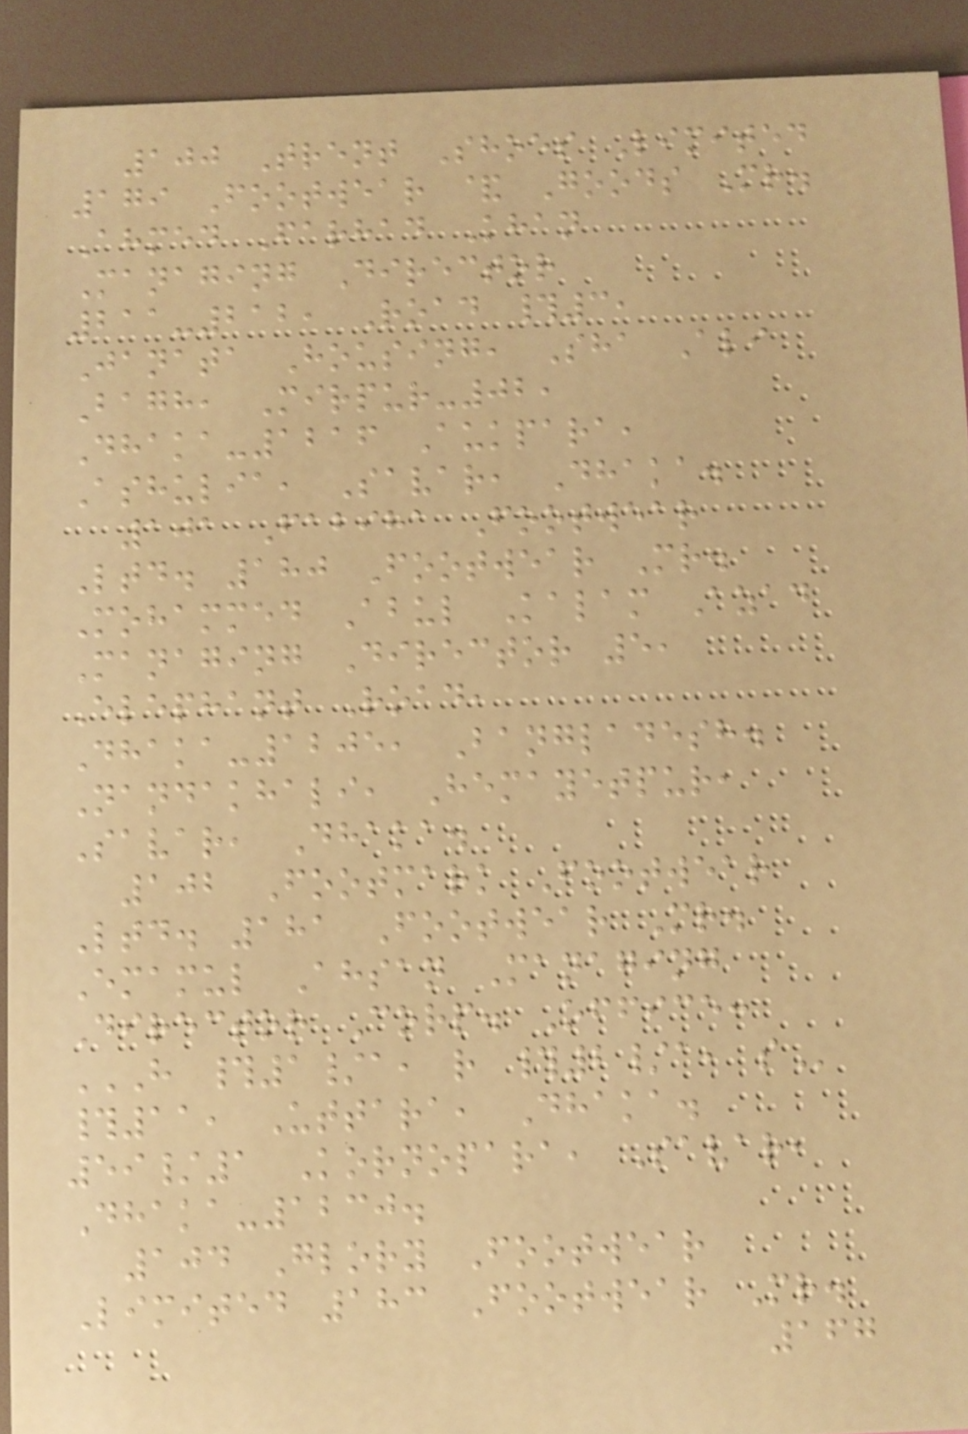100 Trent Shoes Limited
179 Footwear & Goods Mr.
Ahmed Farhad Khan
Managing Director
211-212, Road #3,
Janata Housing, Sha Ali
Bagh, Mirpur-02,
Dhaka-1216 Aukpara,
Ashulia, Savar, Dhaka.
101 Fabiha Footwear
Ltd. 180 Footwear Mr.
Mohammed Abul Kalam Azad
Managing Director 5,
Elephant Road,
Dhaka-1205, Bangladesh.
Nandakhali, Hemayetpur,
Savar, Dhaka.
102 Footmark Footwear
Ltd. 181 Footwear Mr.
Emamul Ahsan Managing
Director Corp. Office:
H #1/A, R #2/A, S
#11, Uttara, Dhaka.
59/1 Kornopara, Savar,
Dhaka-1230.
104 Glory Footwear
Limited 183 Footwear Mr.
167
